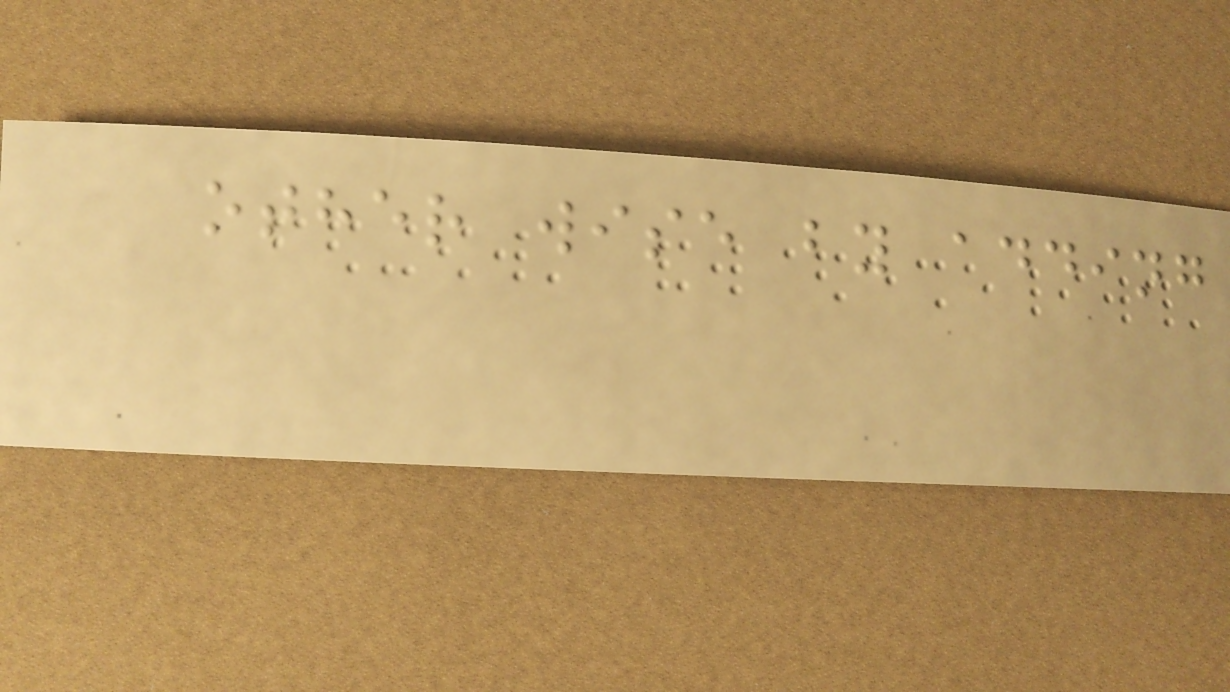other wise by adding
